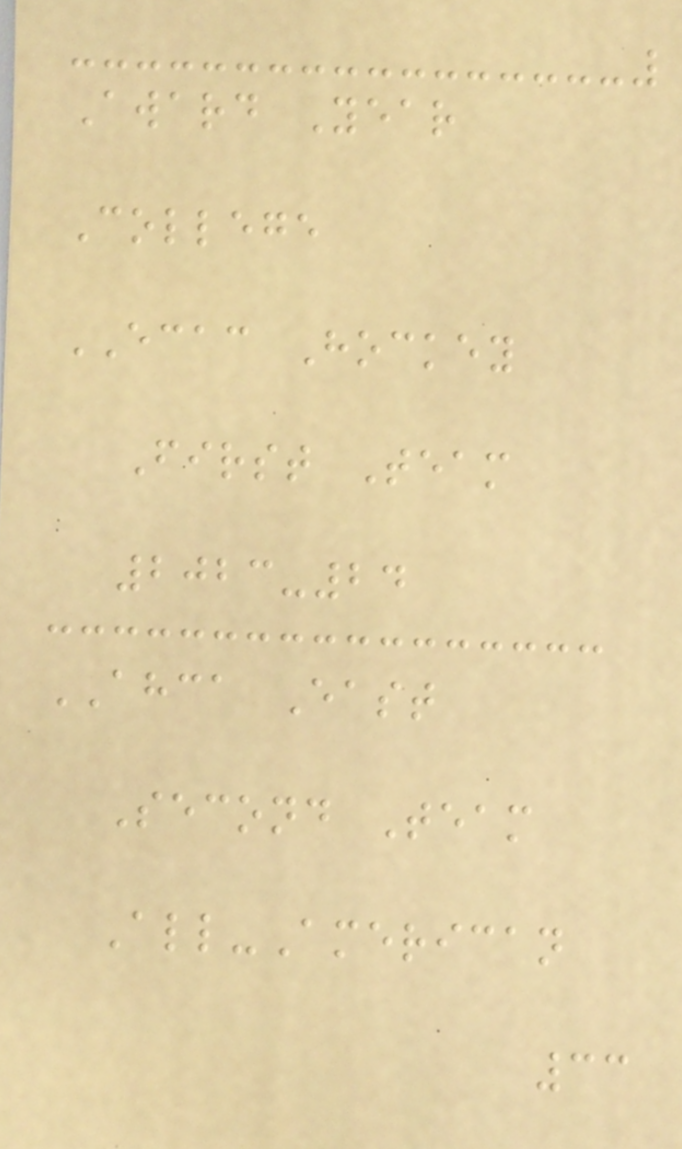Award Year
College
ECAC Hockey
First Team
2023-24
AHCA East
Second Team
All-American
33
